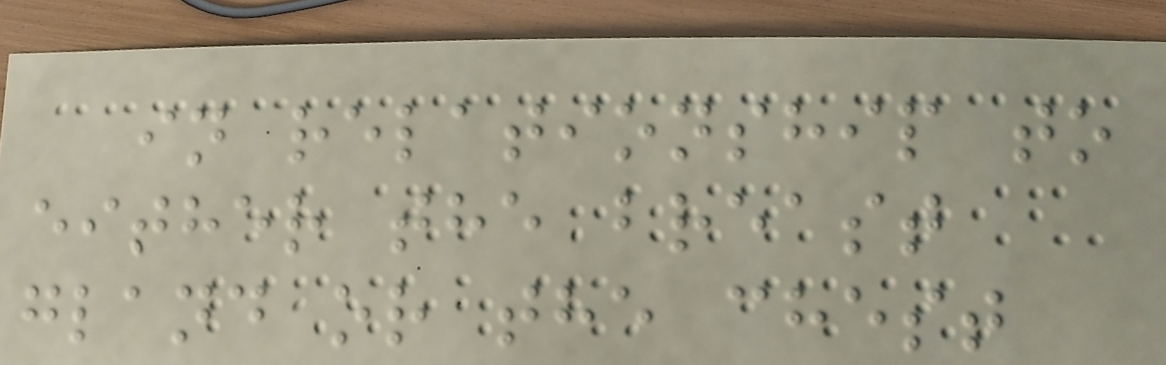in relationship to
either the breast
gland or the chest
